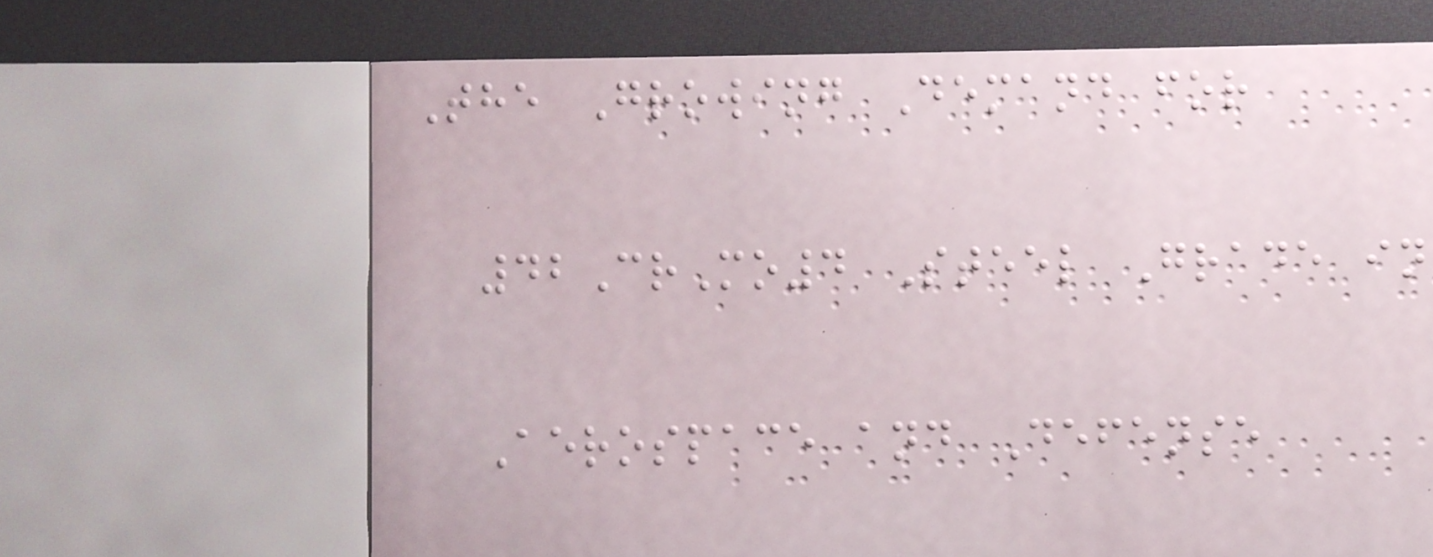The Growing Demand for
42CrMo4 Steel Grade in
Aerospace and Defense
